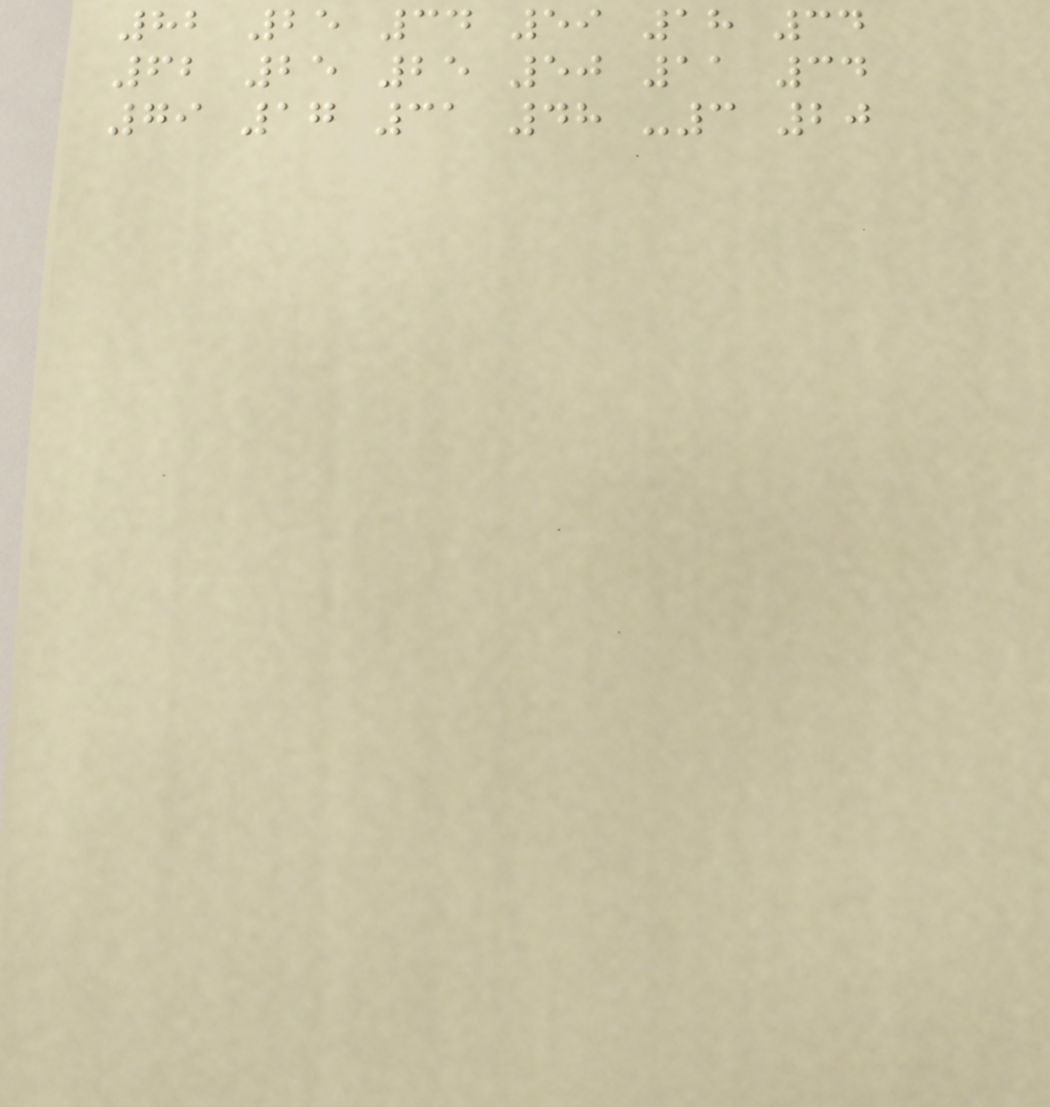82 25 34 59 18 34
62 25 25 50 11 34
79 17 31 48 -3 20
